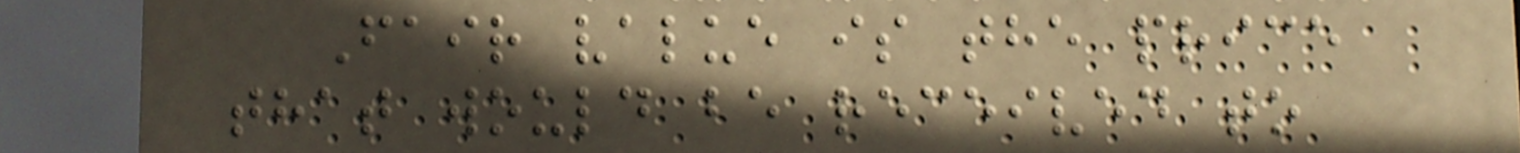Fair value is the price
that would be received to
